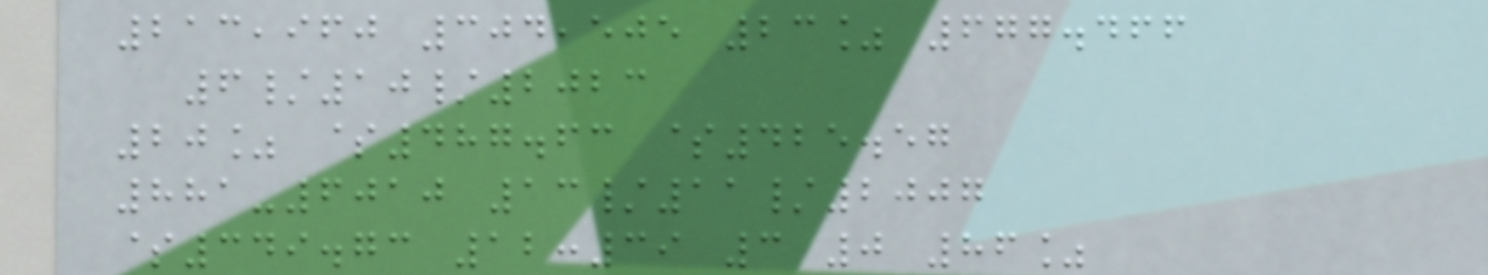213,960 304,505 23% 677.466
6/10/2023
20% $487.63 $425.57
881-6010 13/11/2007
$349.73 12:39 3 0 86%
